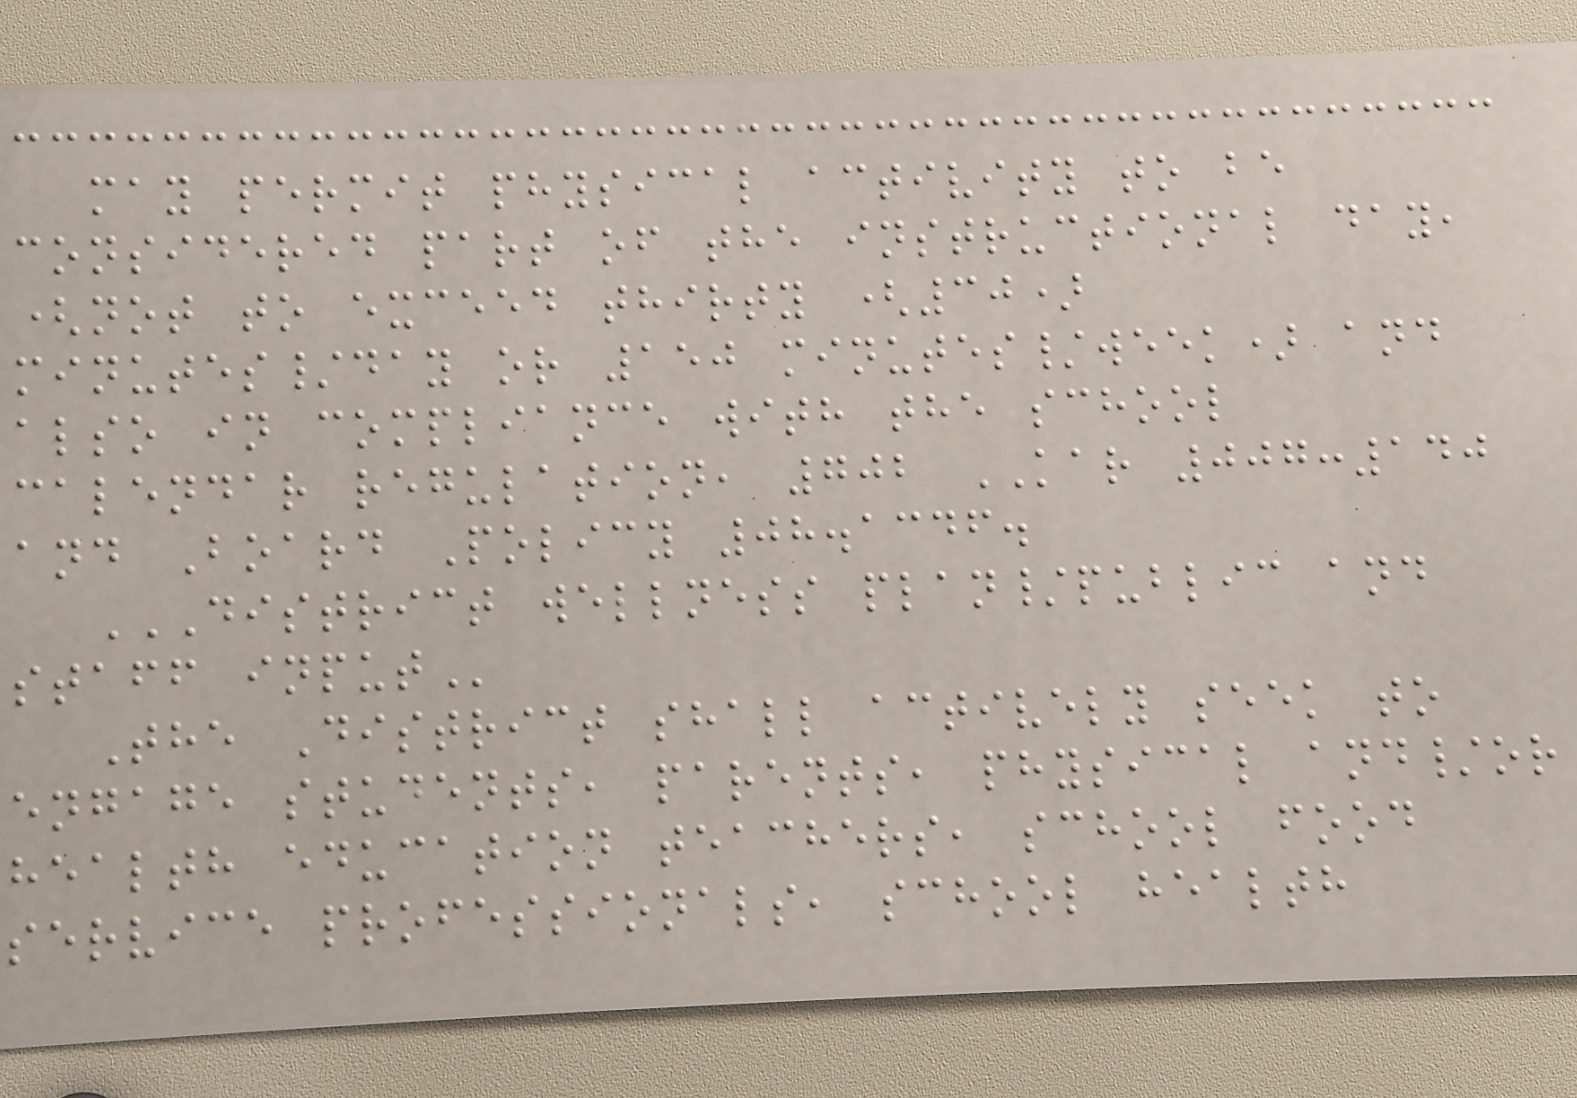may permit physical activity to be
considered part of the instructional day,
(not to exceed thirty (30)
minutes/day or 150 minutes/week) and
also in compliance with the school
calendar regulation, 702 KAR 007:140
and Board Policy 08.1346.
DISTRICT WELLNESS PLAN/PUBLIC AND
STAFF INPUT
The District shall actively seek to
engage students, parents, physical and/or
health education teachers, school food
service professionals, school health
